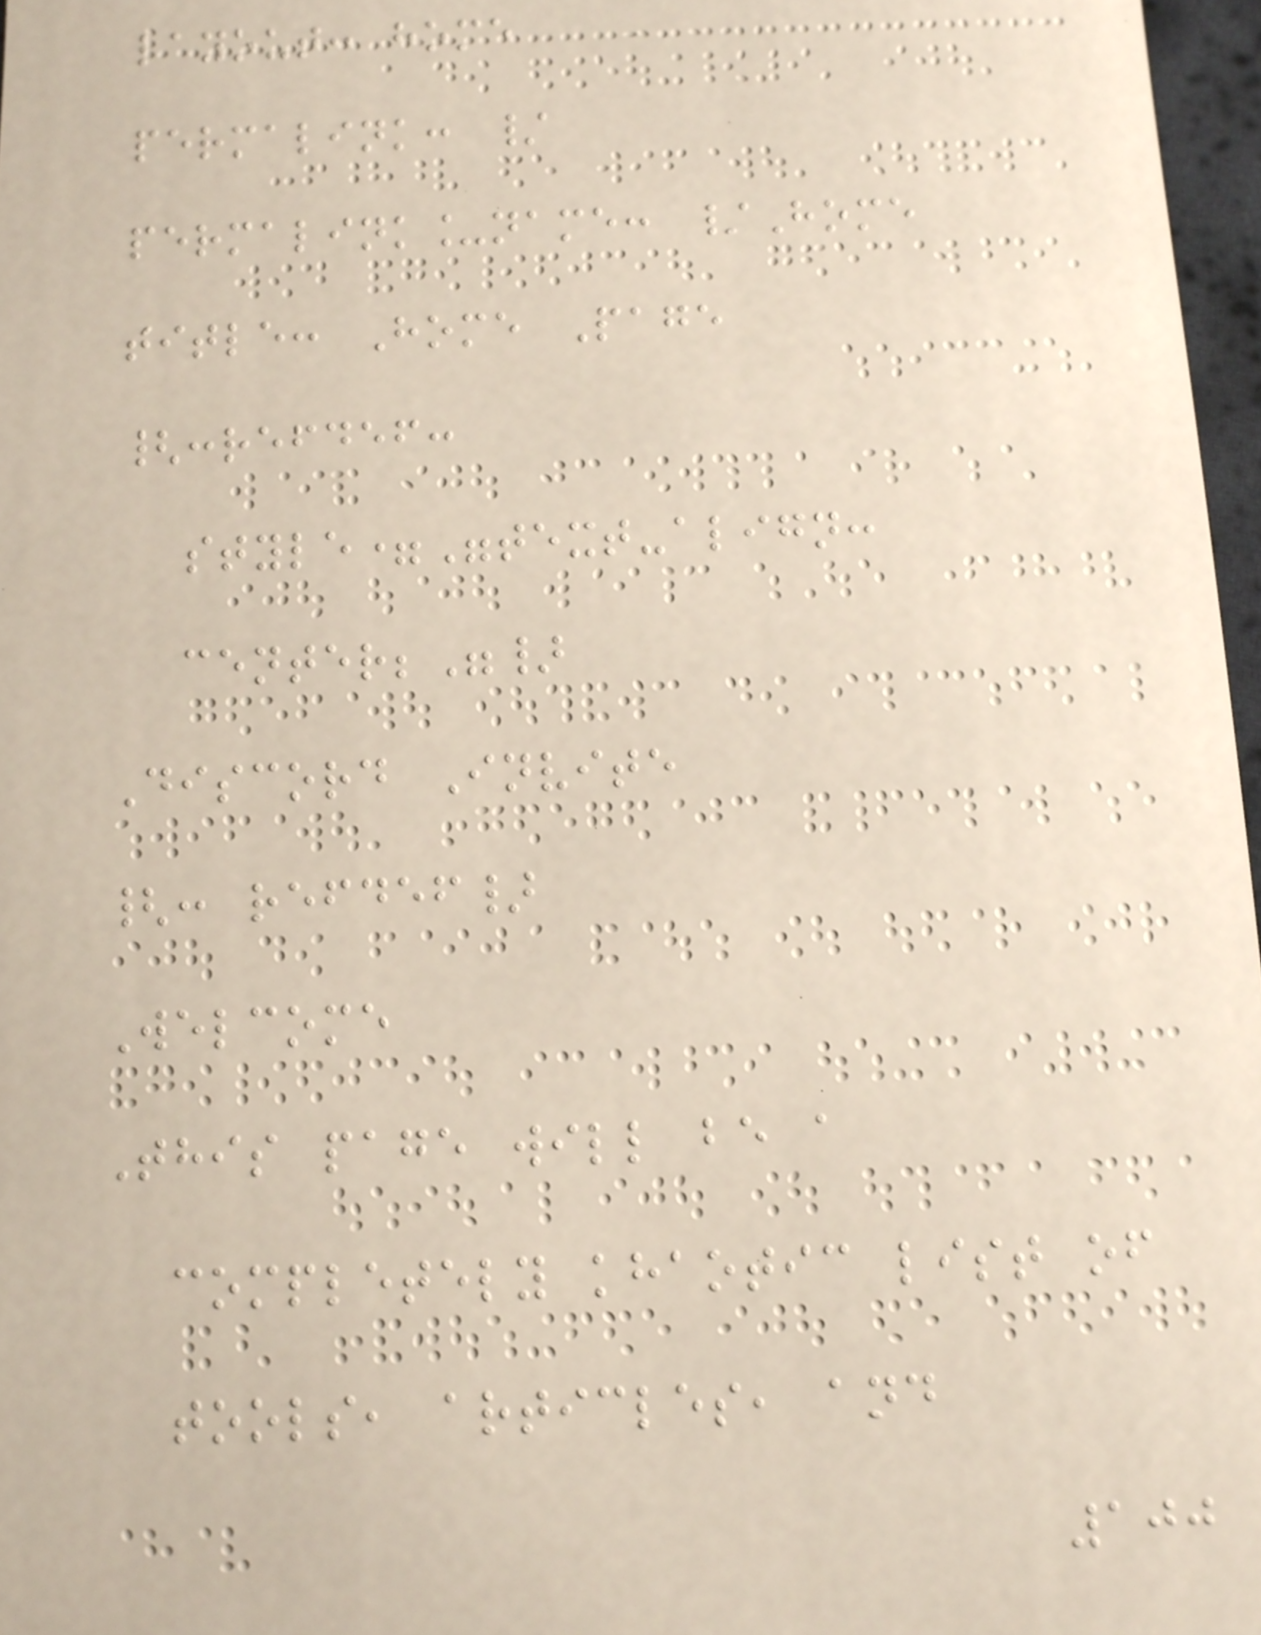layout: home
permalink: /
permalink_name: /Home
title: Home Page
{:refdef:
style="text-align:
center;"}
Discord Invite
{: refdef}
Welcome
This page will be a
completely khaotic list of
tools, articles, and
100
